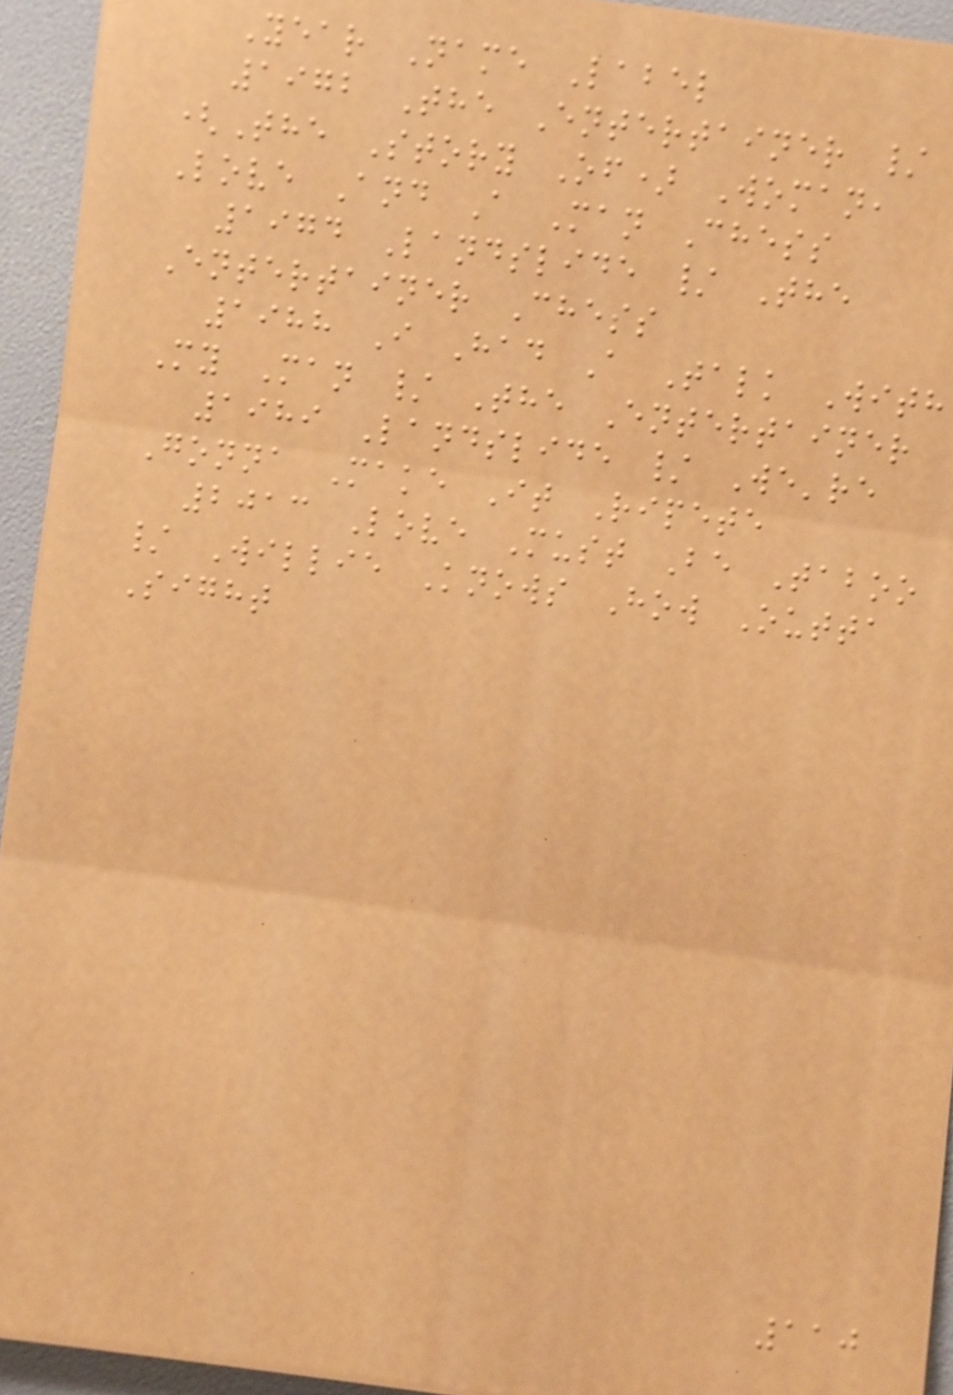Year Name Label
1972 The Entertainer /
(The Story Of) Woman,
Love And A Man Chess
1974 Landslide / The
Entertainer Chess
1988 I Had A Talk With
My Man / The Entertainer
1989 Landslide / We're
Gonna Make It Ripete
2013 Love Must Be Taboo
/ Willie Knows How Outta
Sight
110
